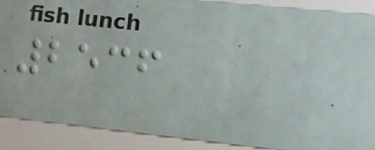2536
